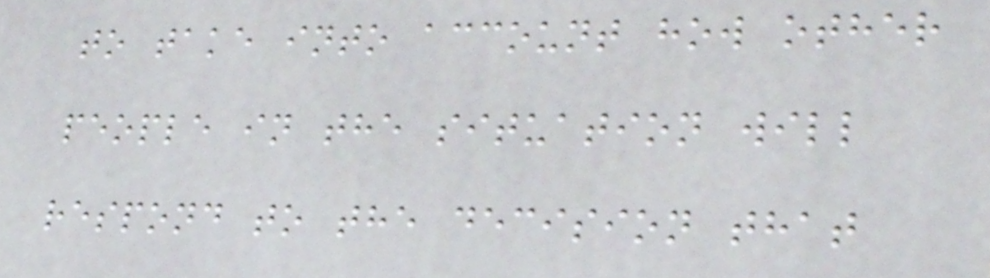to take into account how other
people in the situation will
respond to the decision that
